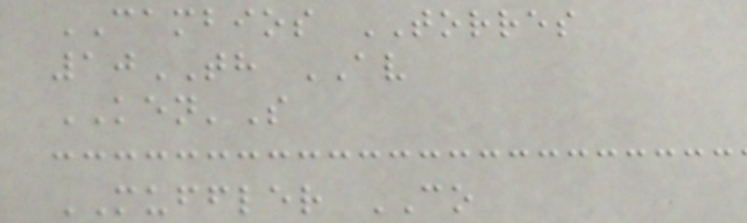CAMBIOS TORRES
10TH AV
KEN'S
MUFFLER CO
